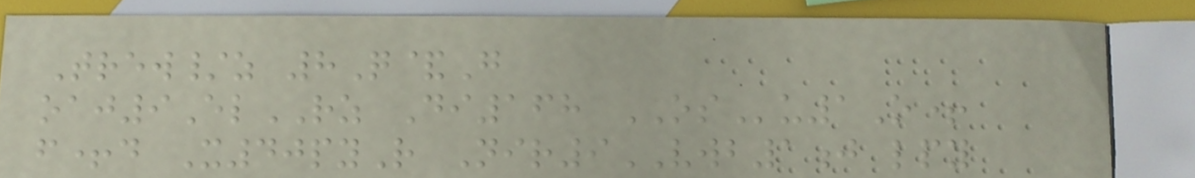Trew/z 8Q&G
oaj9ElRZ Di168 OSu1O+
f+d X40pyR Nir9VWB1j lpy
